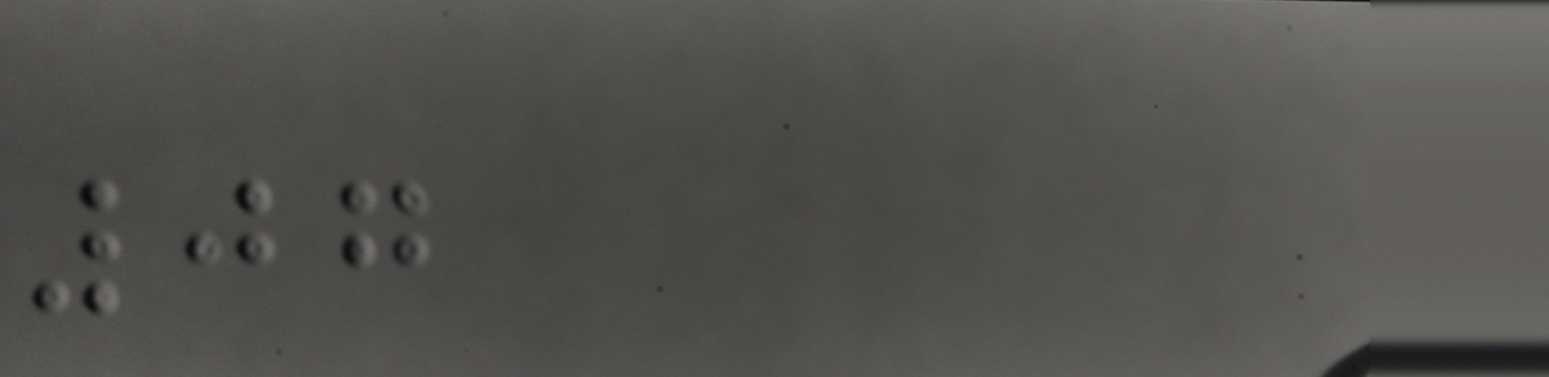07
